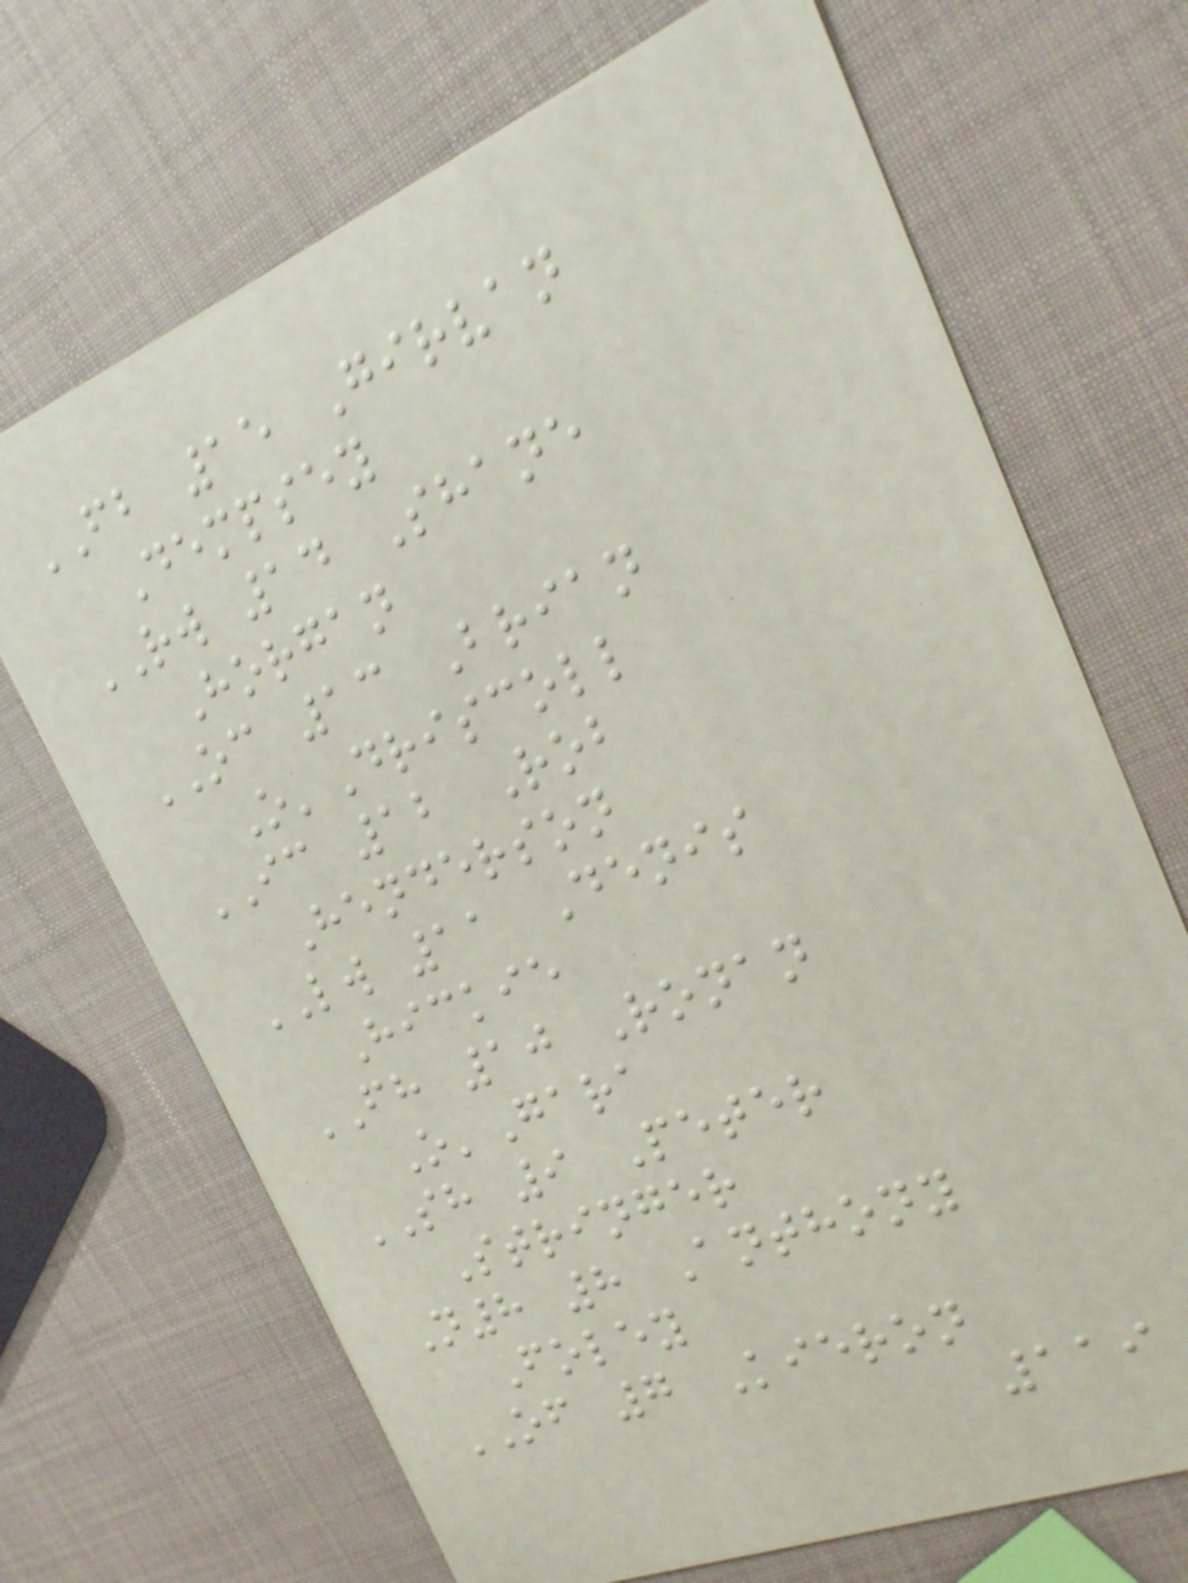FB 15 Girvan
Dempsey
RW 14 Shane
Horgan
OC 13 Brian
O'Driscoll
IC 12 Rob
Henderson
LW 11 Denis
Hickie
FH 10 Ronan
O'Gara
SH 9 Peter
Stringer
N8 8 Anthony
Foley
OF 7 Kieron
119
